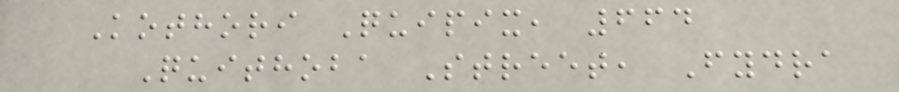Kothori Quipix, 664
Quithoba Street, Fydra
